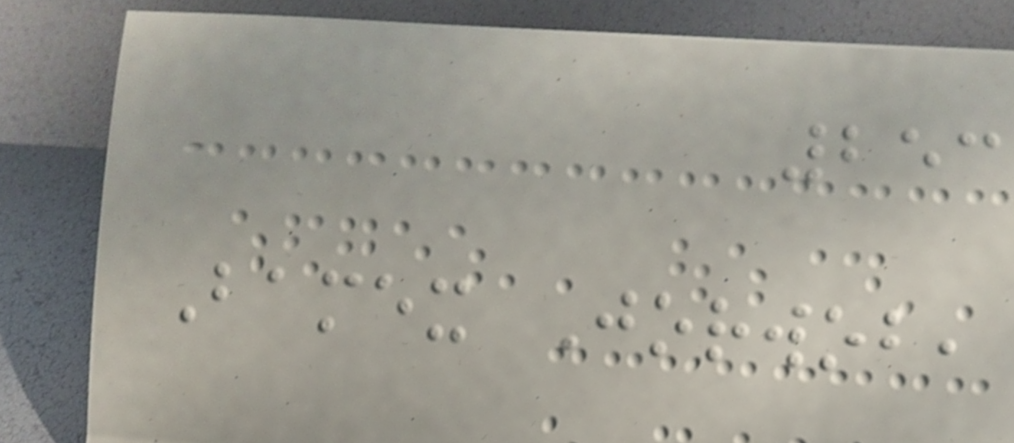253
Bamex Jorwob,
